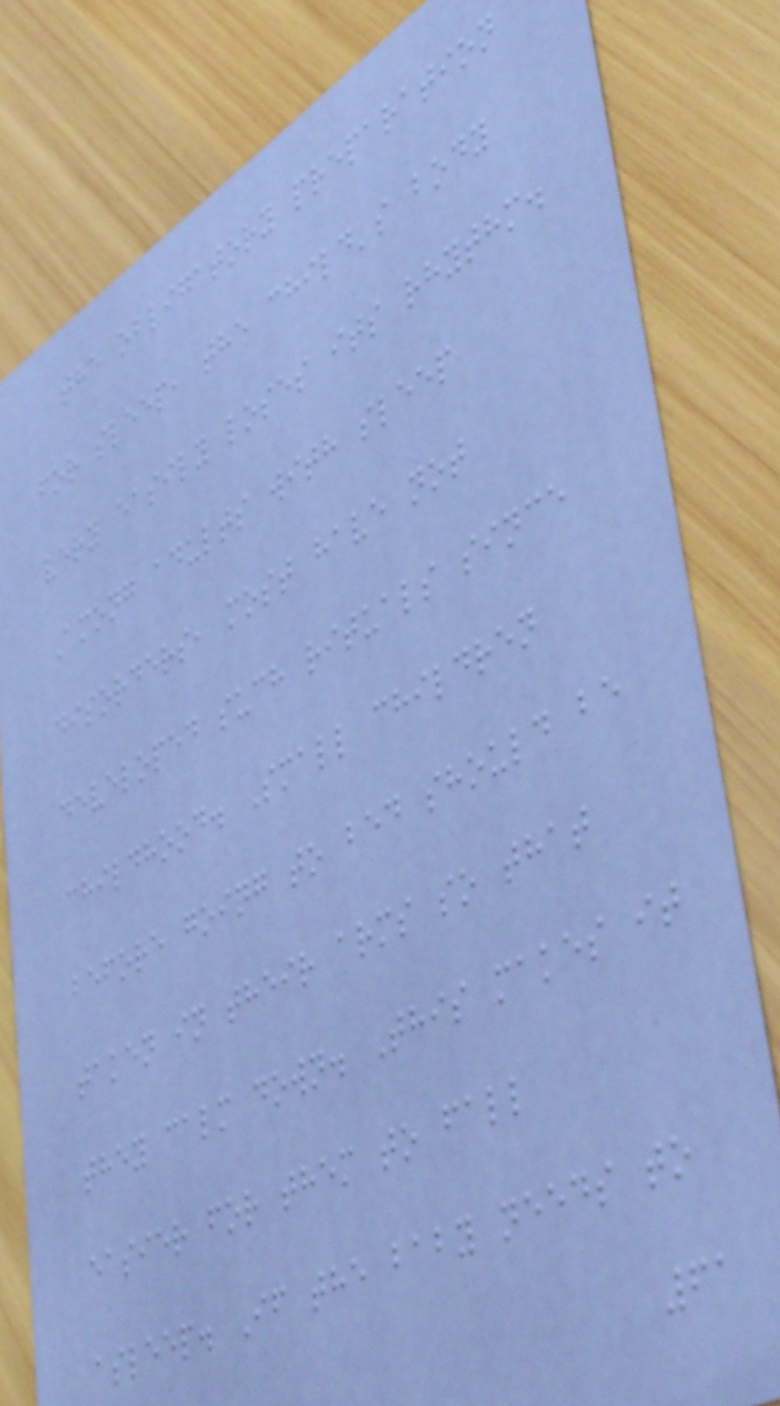the obligatory preparation
for sleep, the child's body
very easily loses its rhythm.
Among adults with sleep
disorders, most have not
developed such rituals since
childhood. Small children
before going to bed should be
taken in their arms so that
they calm down. This makes it
easier for them to fall
asleep. If the baby needs to
61
